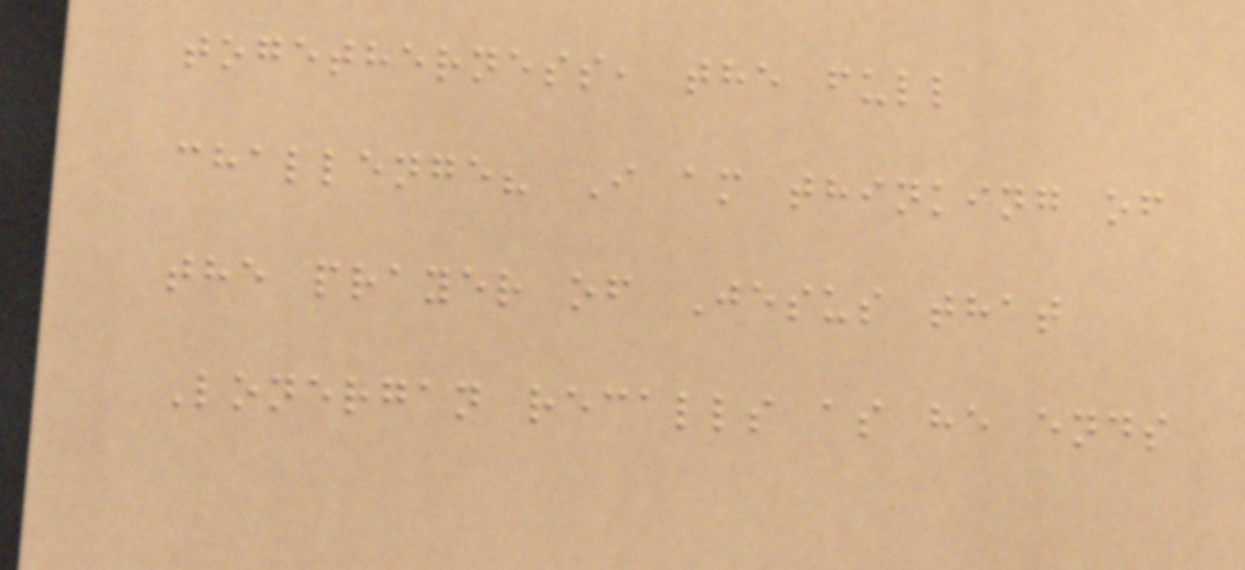togetherness, the full
challenge? I am thinking of
the prayer of Jesus that
Lonergan recalls as he ends
